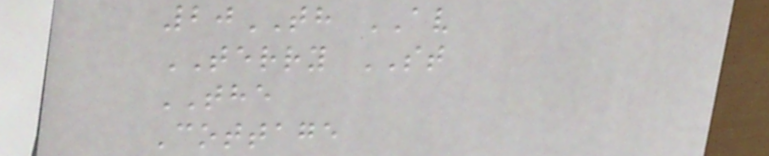20TH AV
TERRY ST
THE
Cottage
